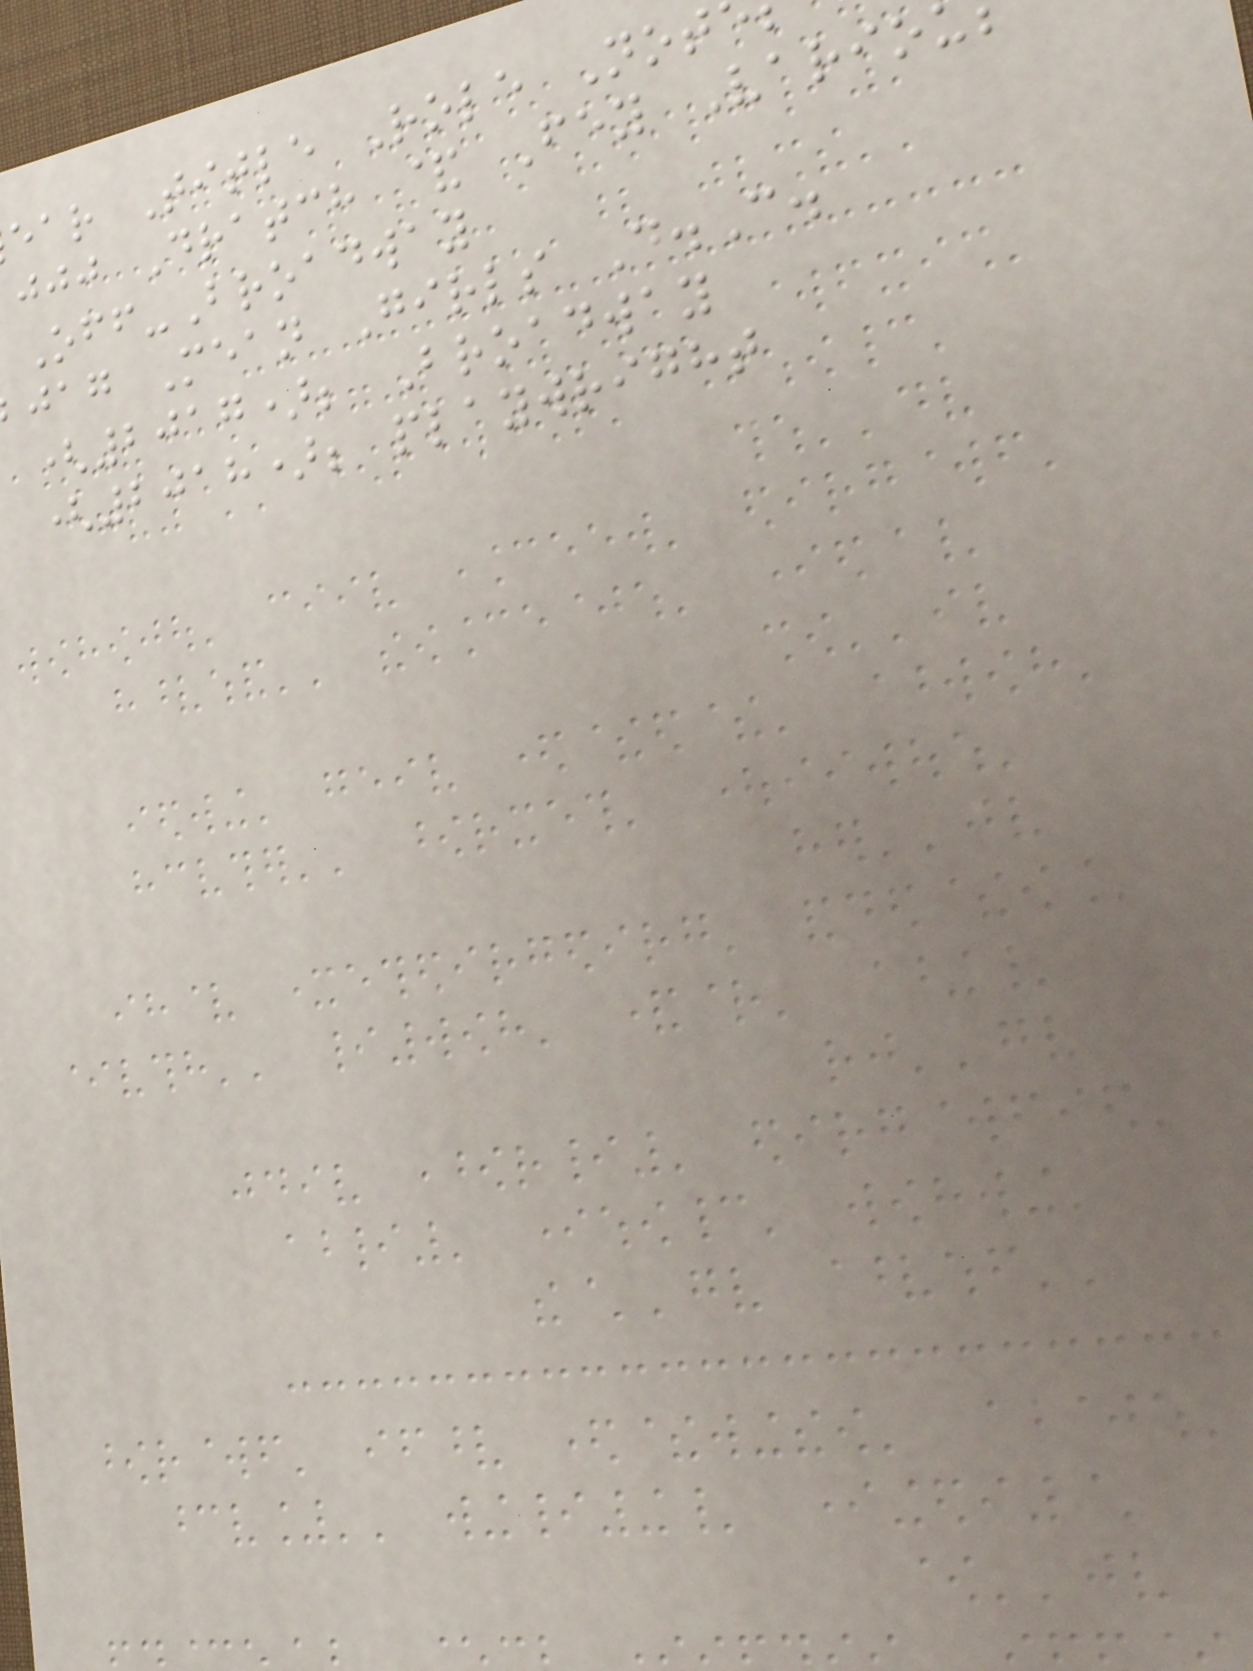ear Title Role Not
jjj Dratch & Fey Vario
Off-Broadway
jag Mean Girls D.C.
(2017); Broadway
(2018); playwright
